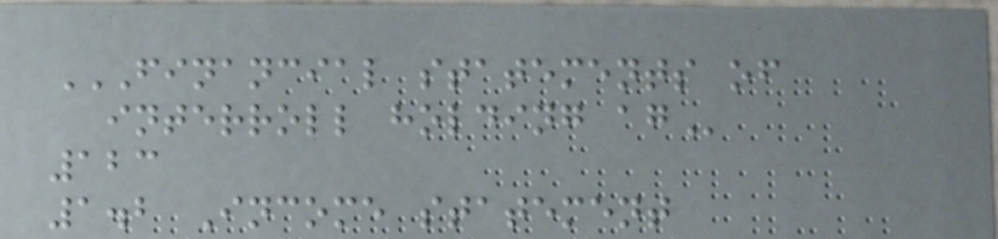FINANCIAL STATEMENTS OF
INTERROLL HOLDING AG
123
1.2 Income statement
